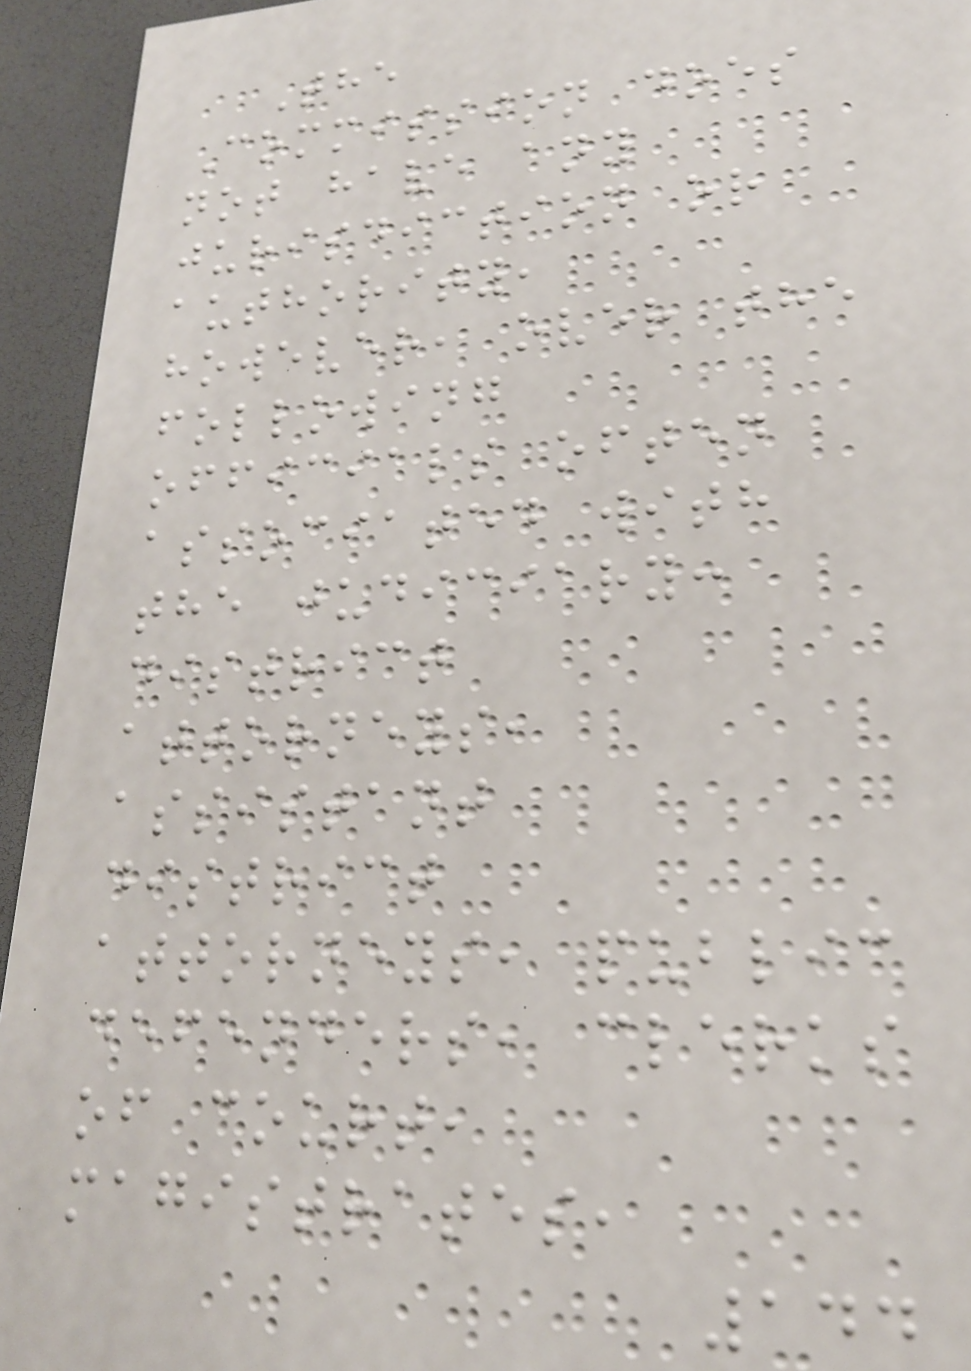The
Commission does
not have any
jurisdiction or
authority,
however, over the
following
officials often
associated with
the judiciary:
district
attorneys,
assistant
district
attorneys, public
defenders, clerks
of court,
magistrates,
144
